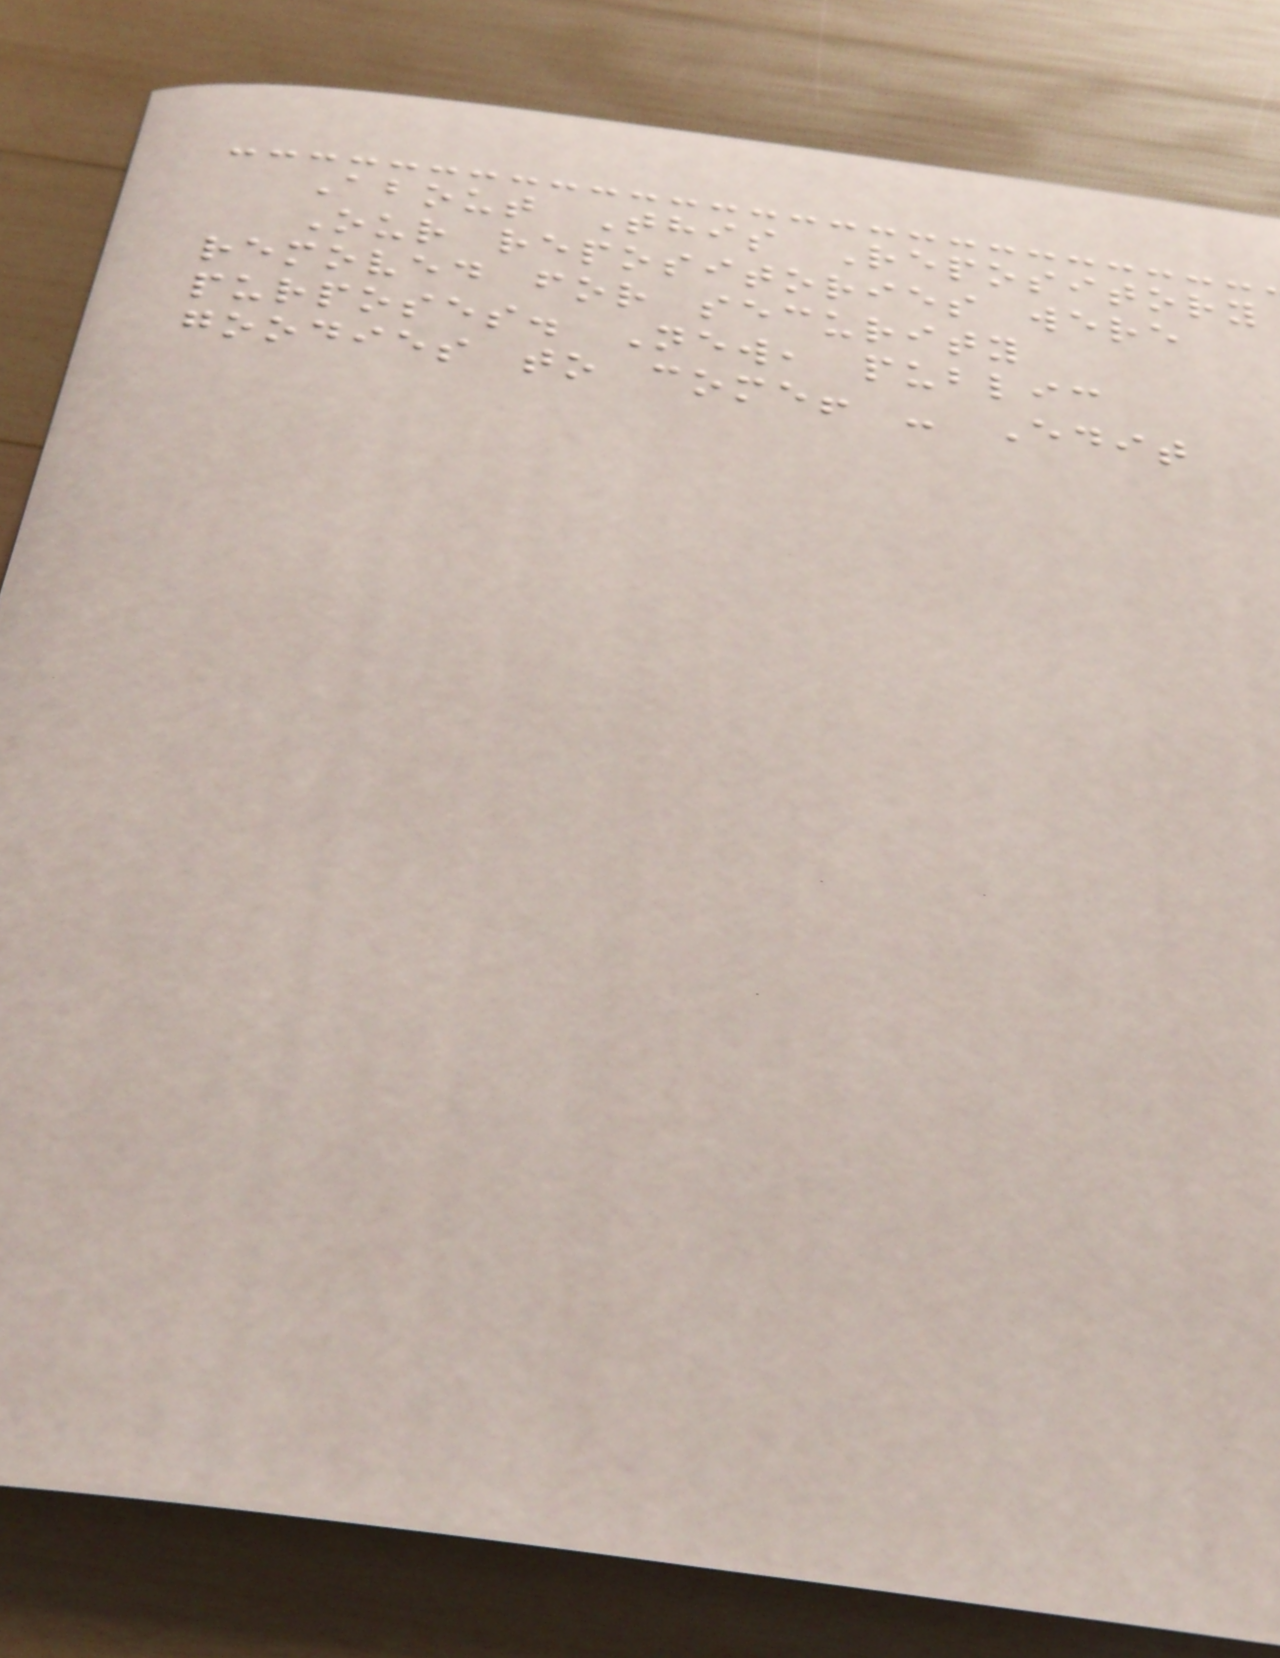About This Repository
Our repositories were
removed for security
purposes. New, public
goodies to come! - Edit
